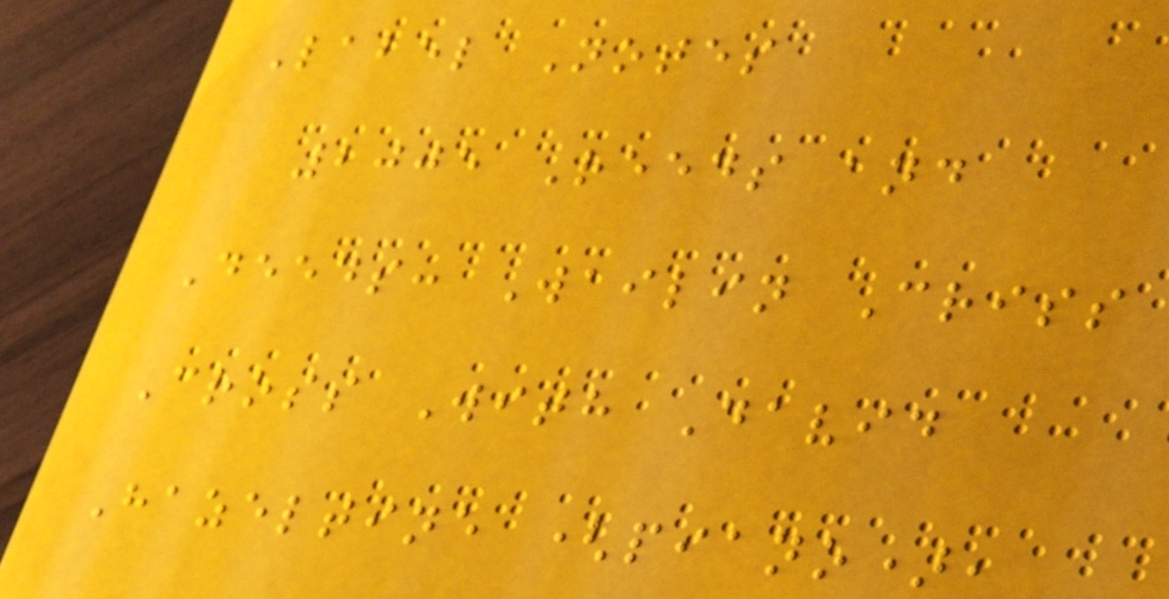Label Notes
2005 Reeds and
Deeds: Wailin Criss
Cross With David
Hazeltine (piano),
